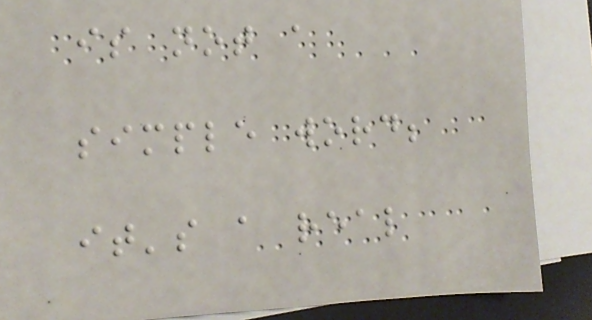is not a
simple word;
it's a real
